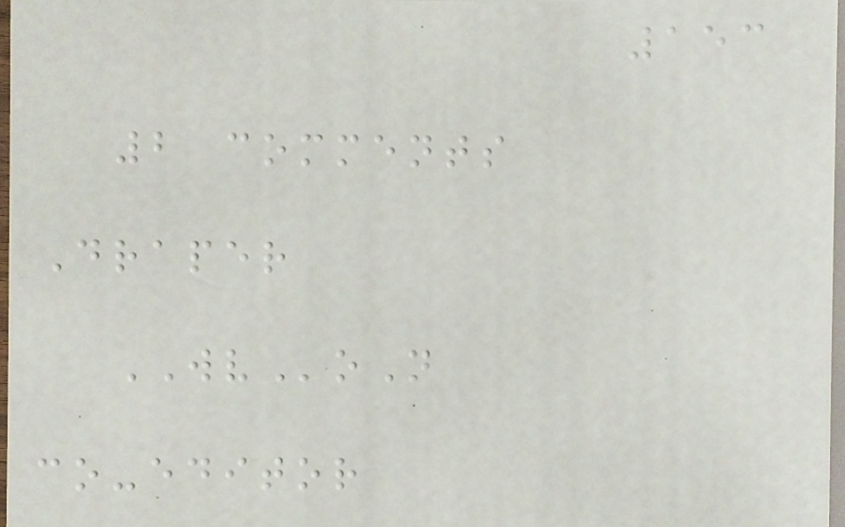153
2 comments
Draper
WVoN
co-editor
